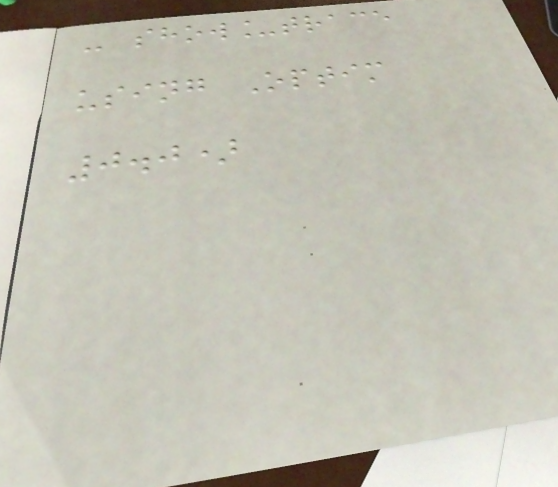- show_trace
using Optim
0.0)
